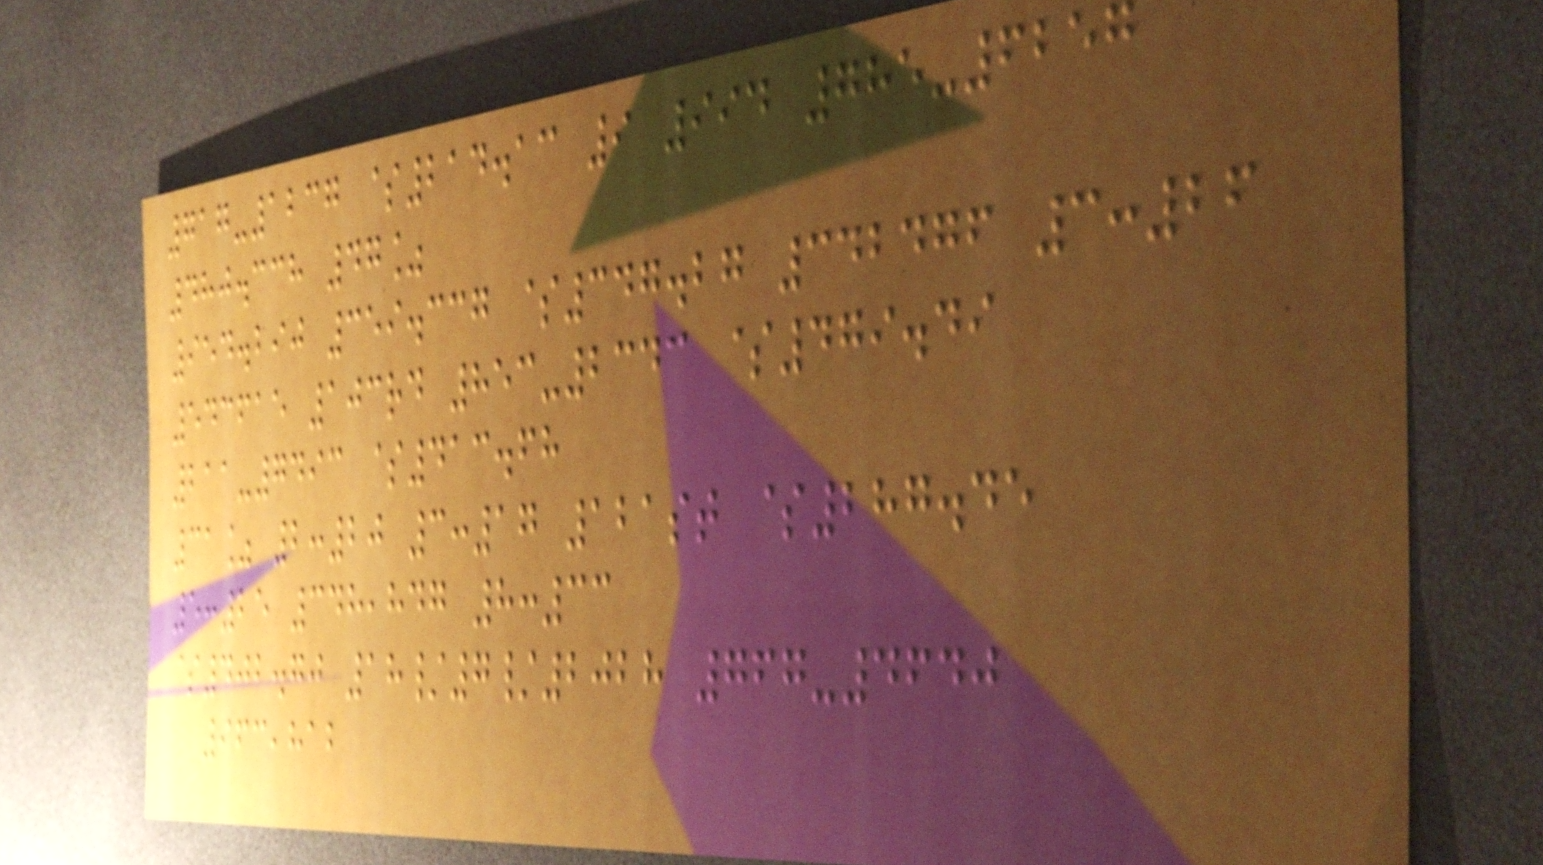717-1237 $214.13 9 994 785-6257
480.338 47%
954.290 359.337 $347.27 342476 3:26
543615 103rd 853-2343 $479.49
211-7493 $413.68
31% 2:20 3:17 121st $287.45
5:25 348,847 8:33
$402.70 18/7/2028 767-4640
963,812
